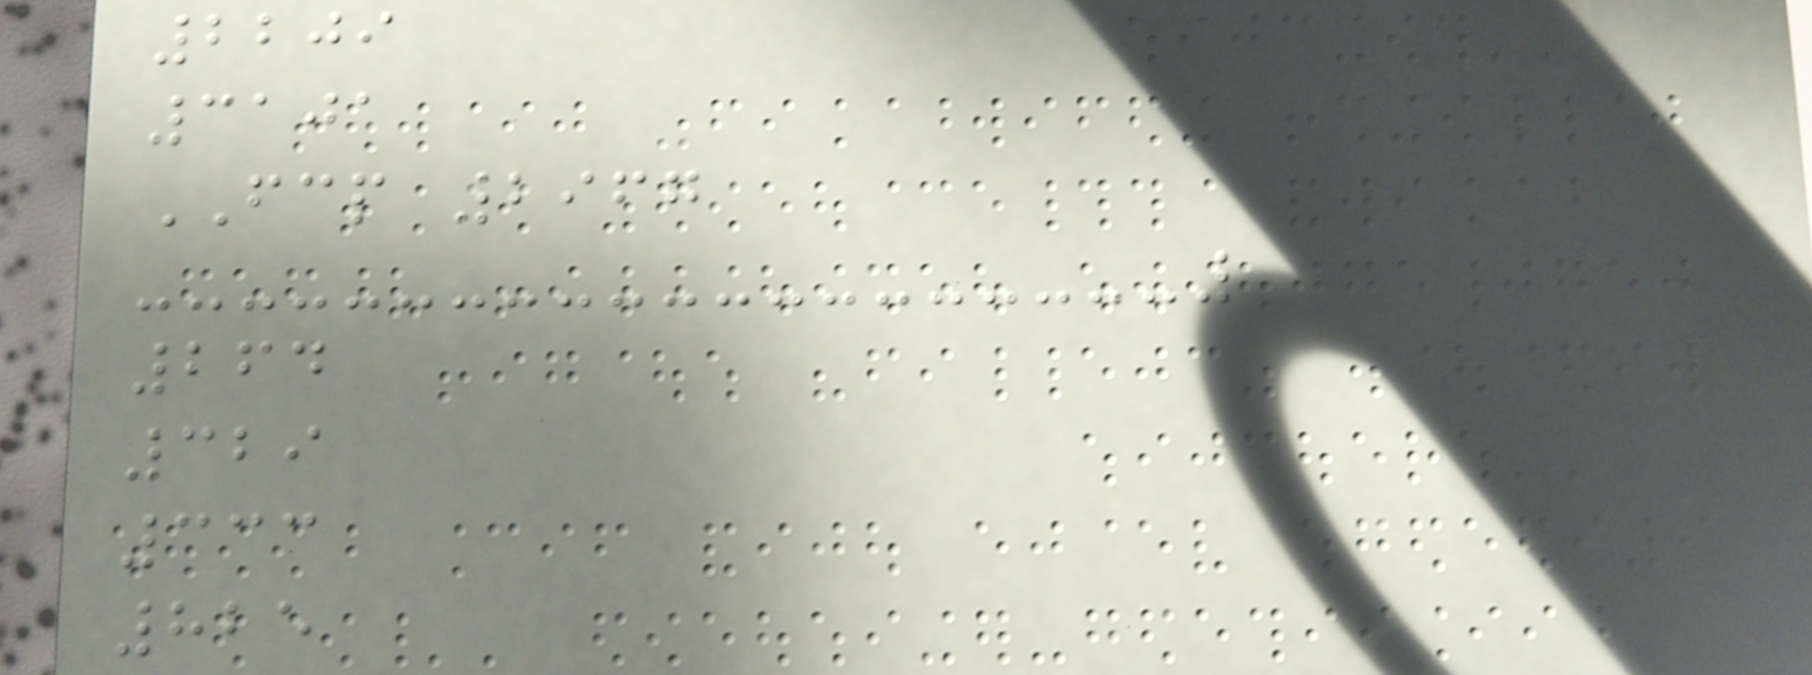2209
3101
FCP 2967
264
329
333
825
